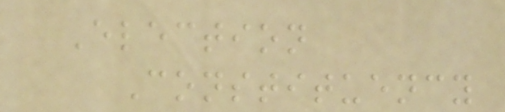Election
Constituency
